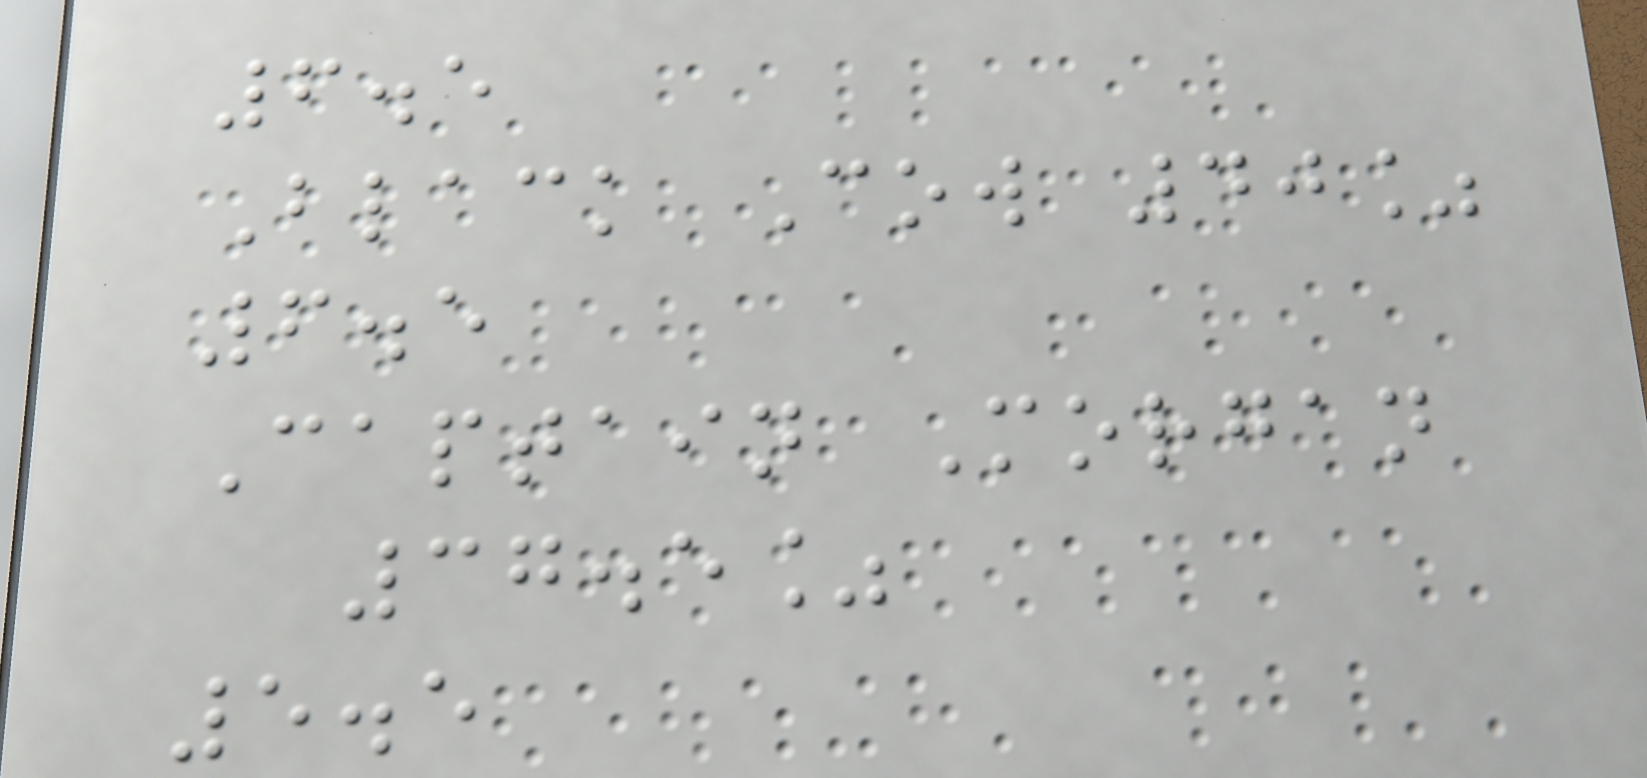6.5
Black Cow 40%
6.5
Captain Morgan
37.5%
5.5
